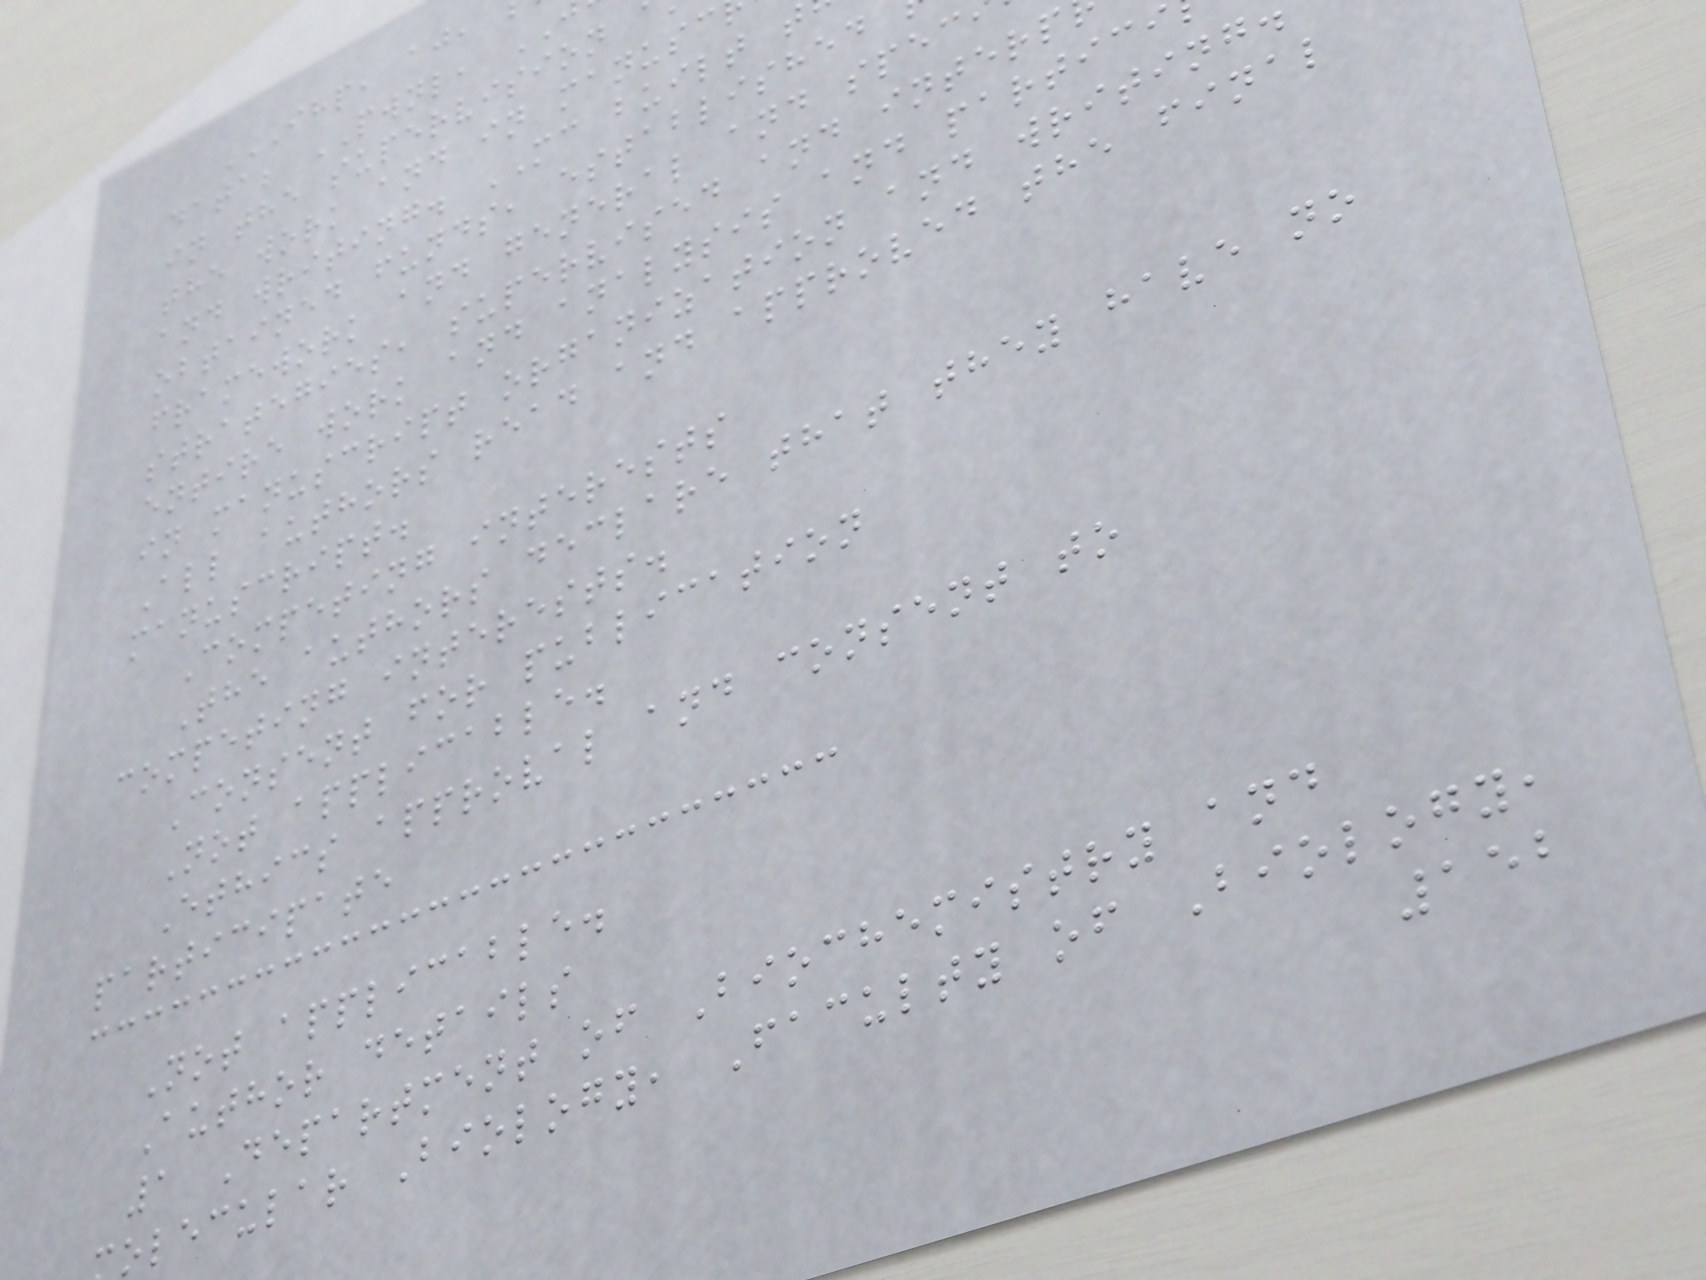data; PWNL,
in the supervision
the work and in manusc
and writing. MC built t
obtained funds, established
framework and general and spec
strategies, supervised and interp
entire work and analysis and partici
in manuscript organization and writing
All authors read and approved the final
manuscript.
Competing interests
The authors declare that they have no
competing interests.
Consent for publication
Not applicable.
Ethics approval and consent to
participate
Not applicable.
Author details
1 Department of Biochemistry and
olecular Biology, Faculty of Biology,
152
